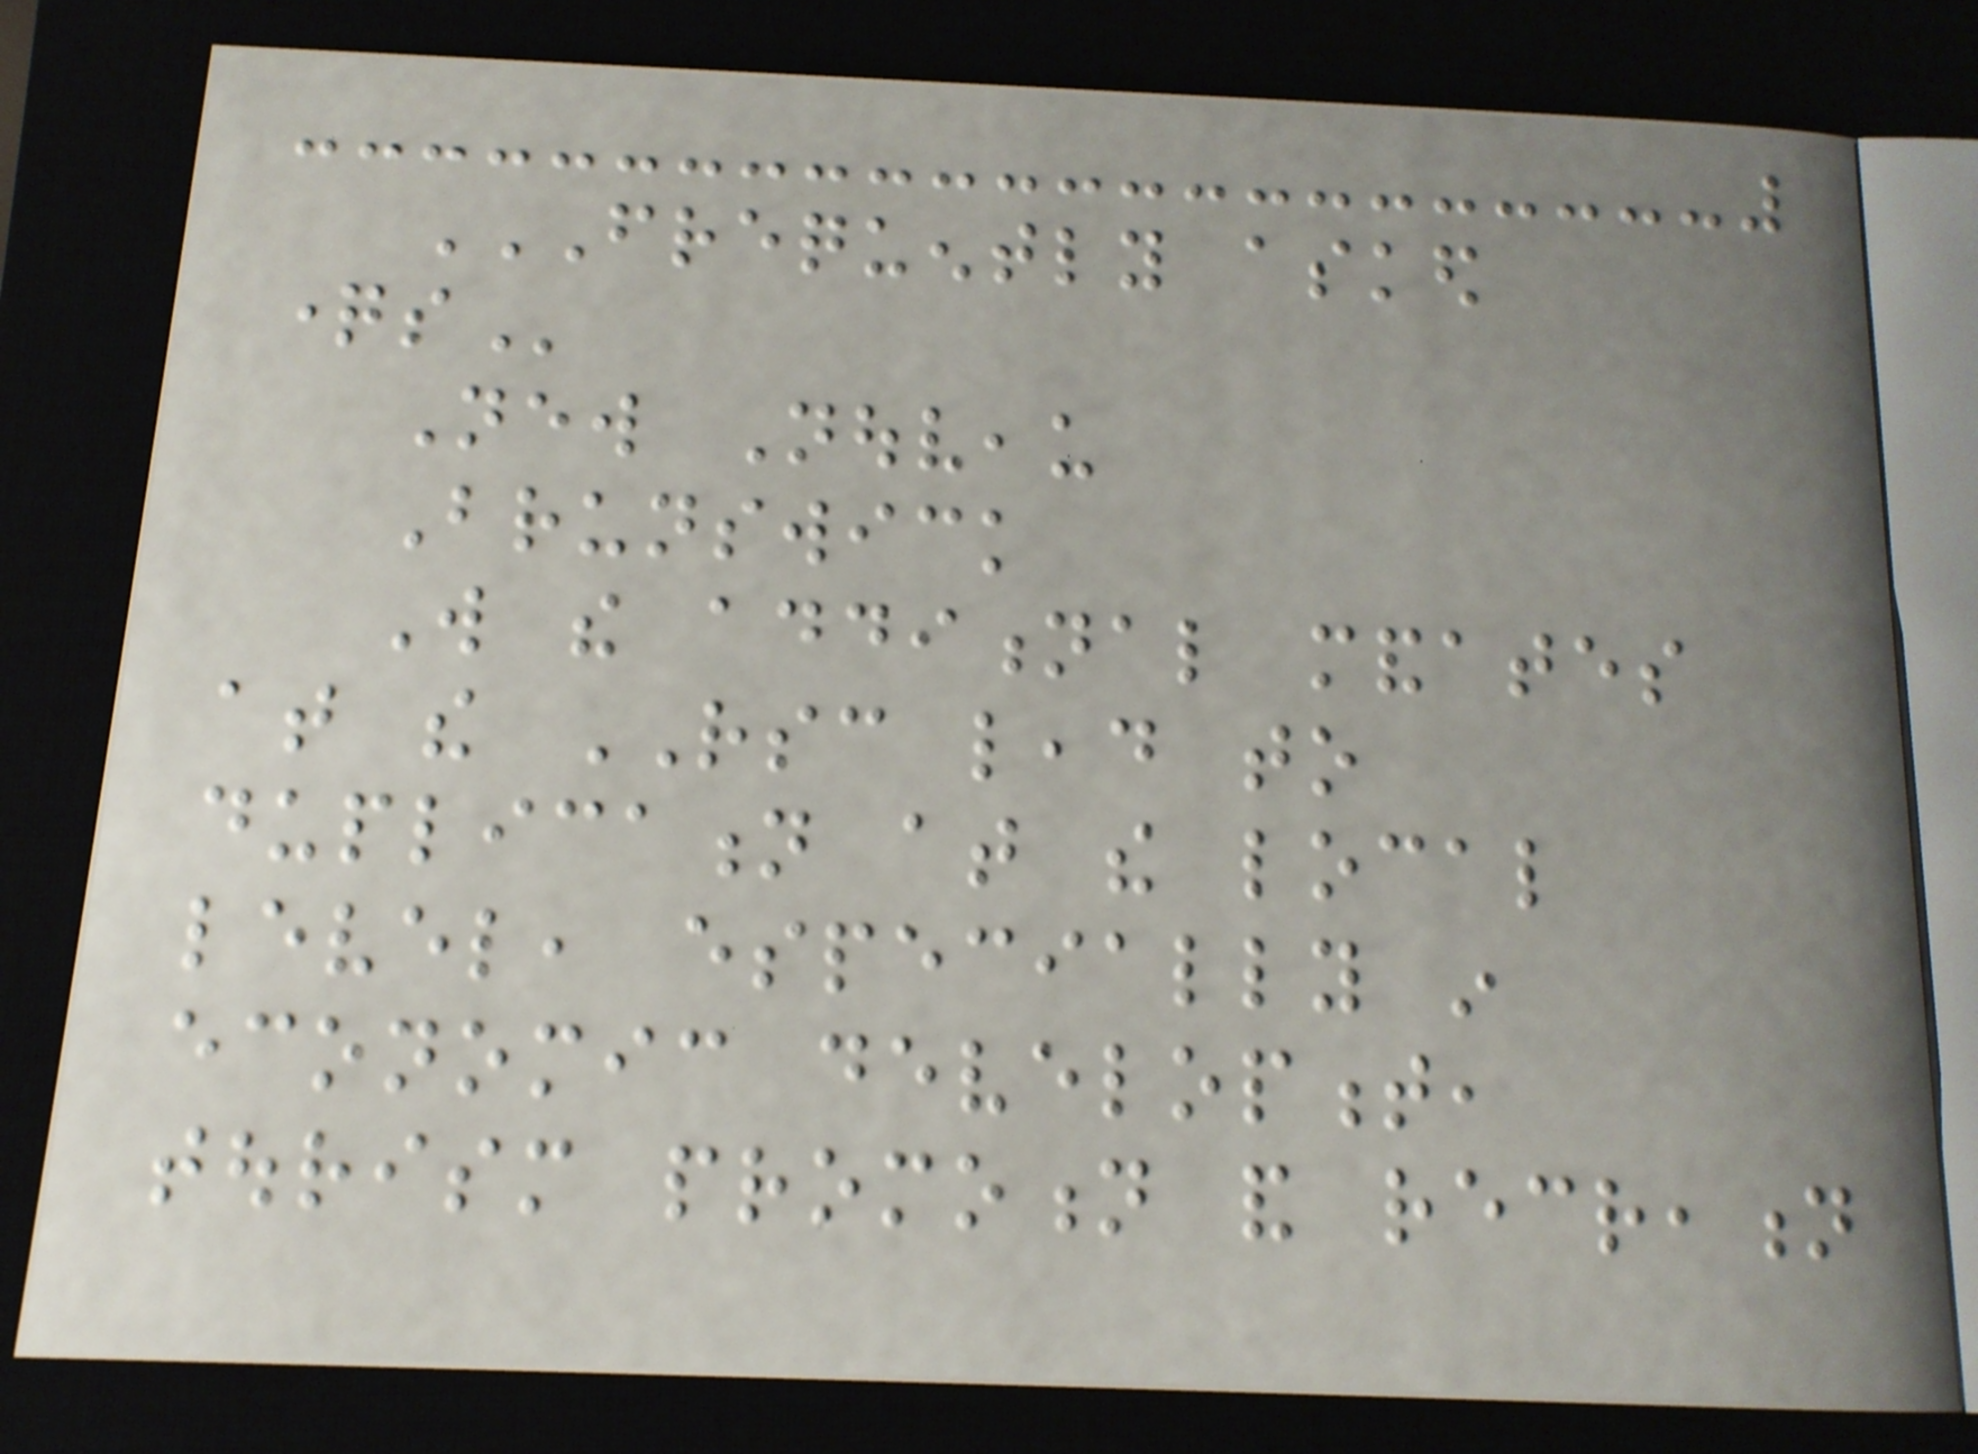FREQUENTLY ASKED
QUESTIONS
New Nouveau
Brunswick
Will the additional mandates
at the RSC lead to
duplication at the local
level, especially in
economic development,
tourism promotion and recreation
